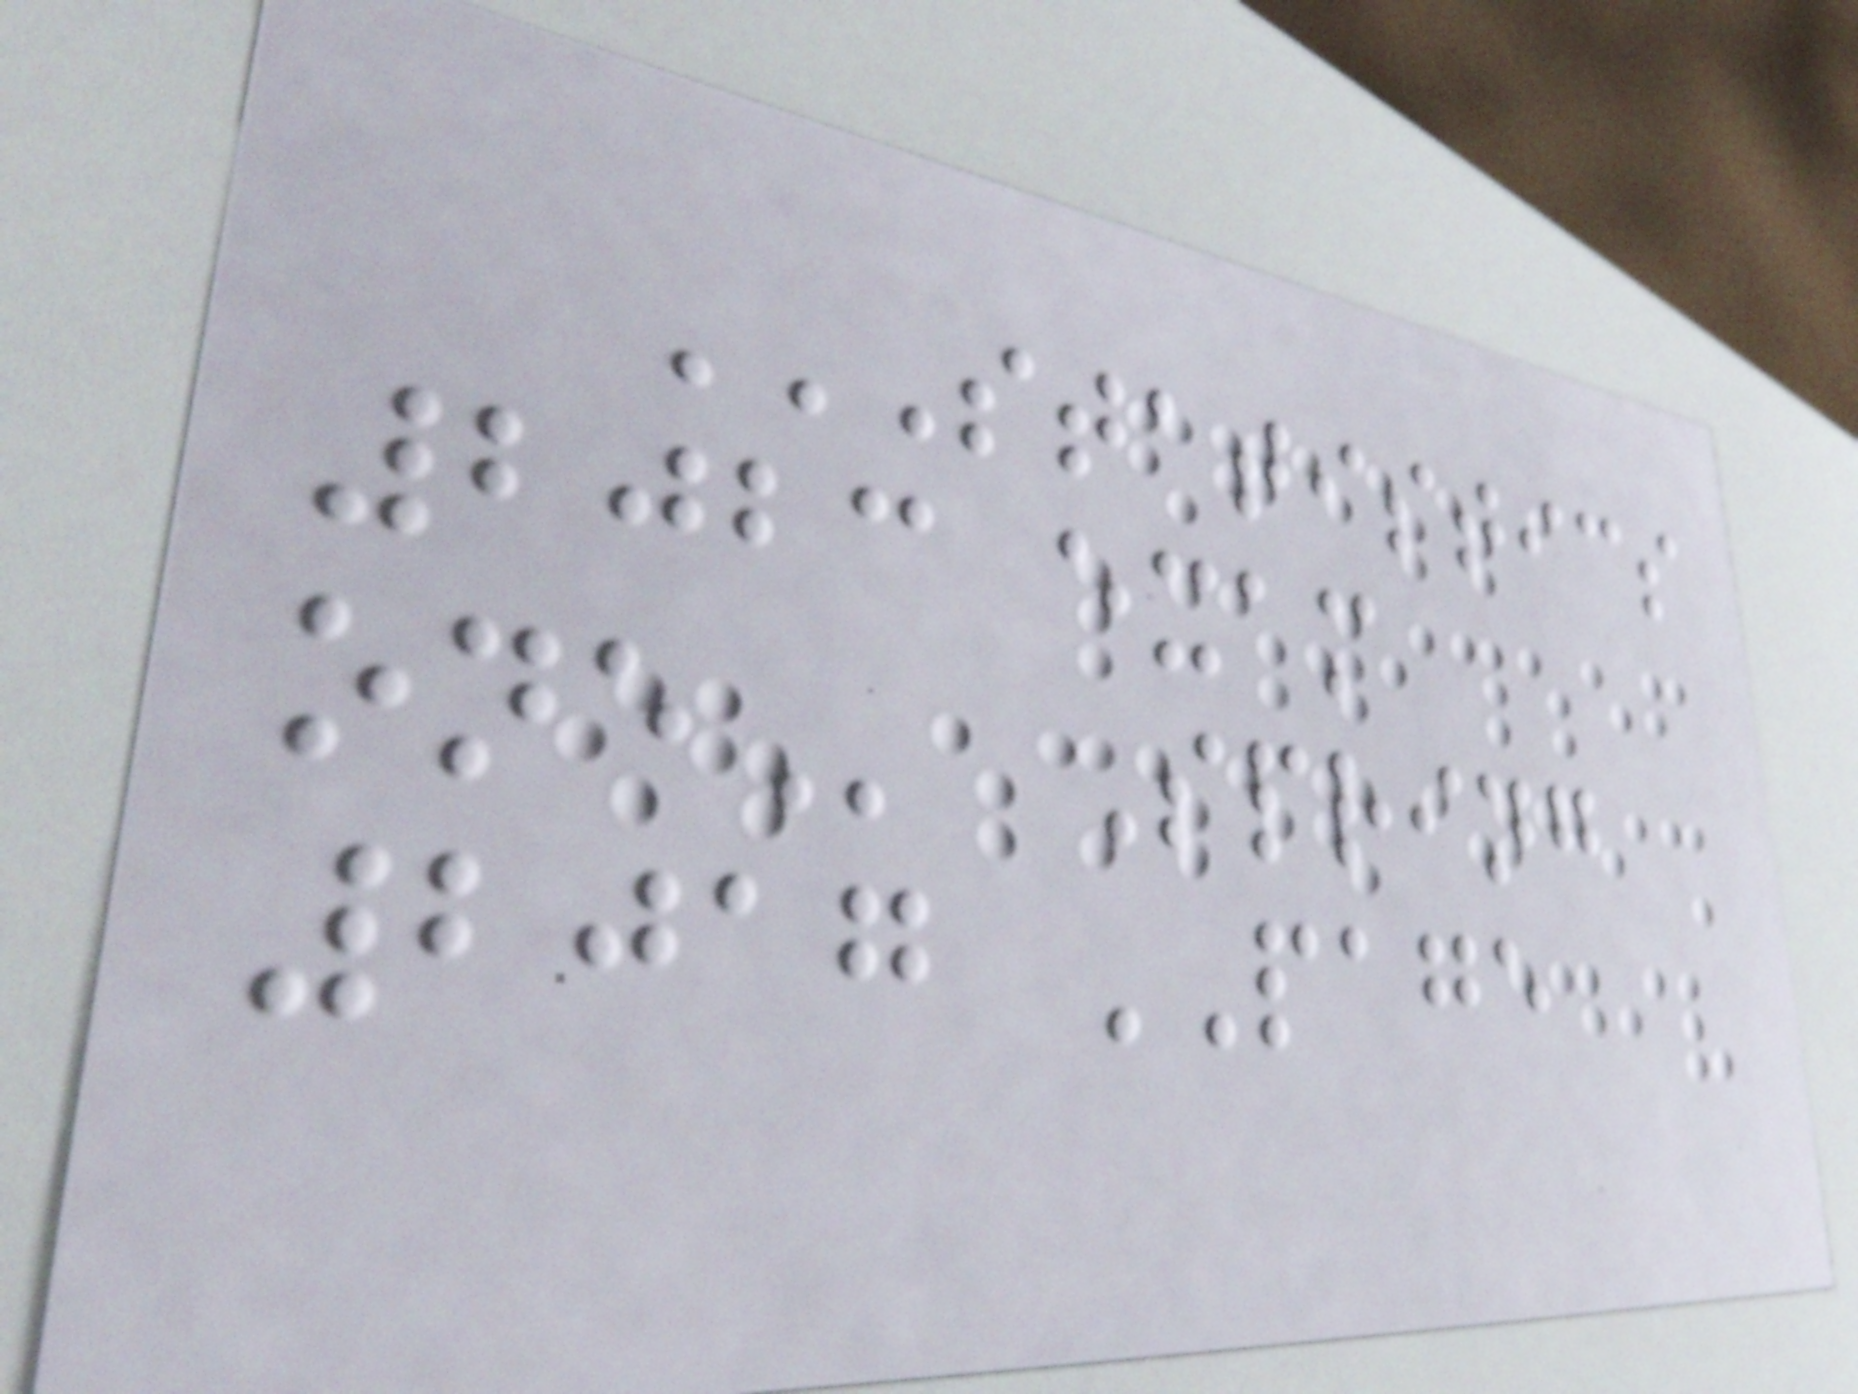STATISTICS
2023 EXAM
ONE Spring
2017 PAGE
